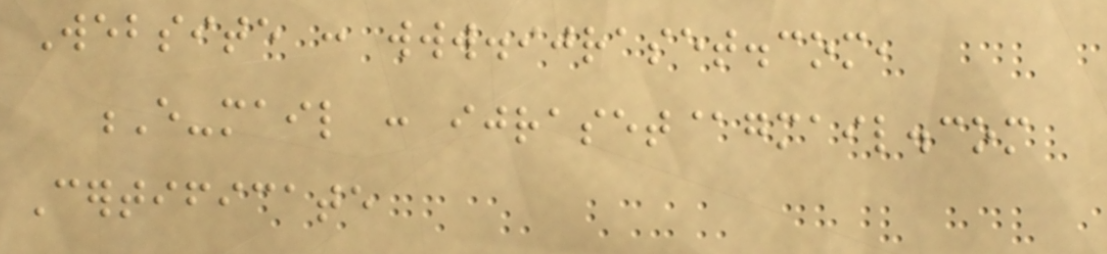Website : www.ijraset.com,
E-mail : ijraset@gmail.com
Certificate
